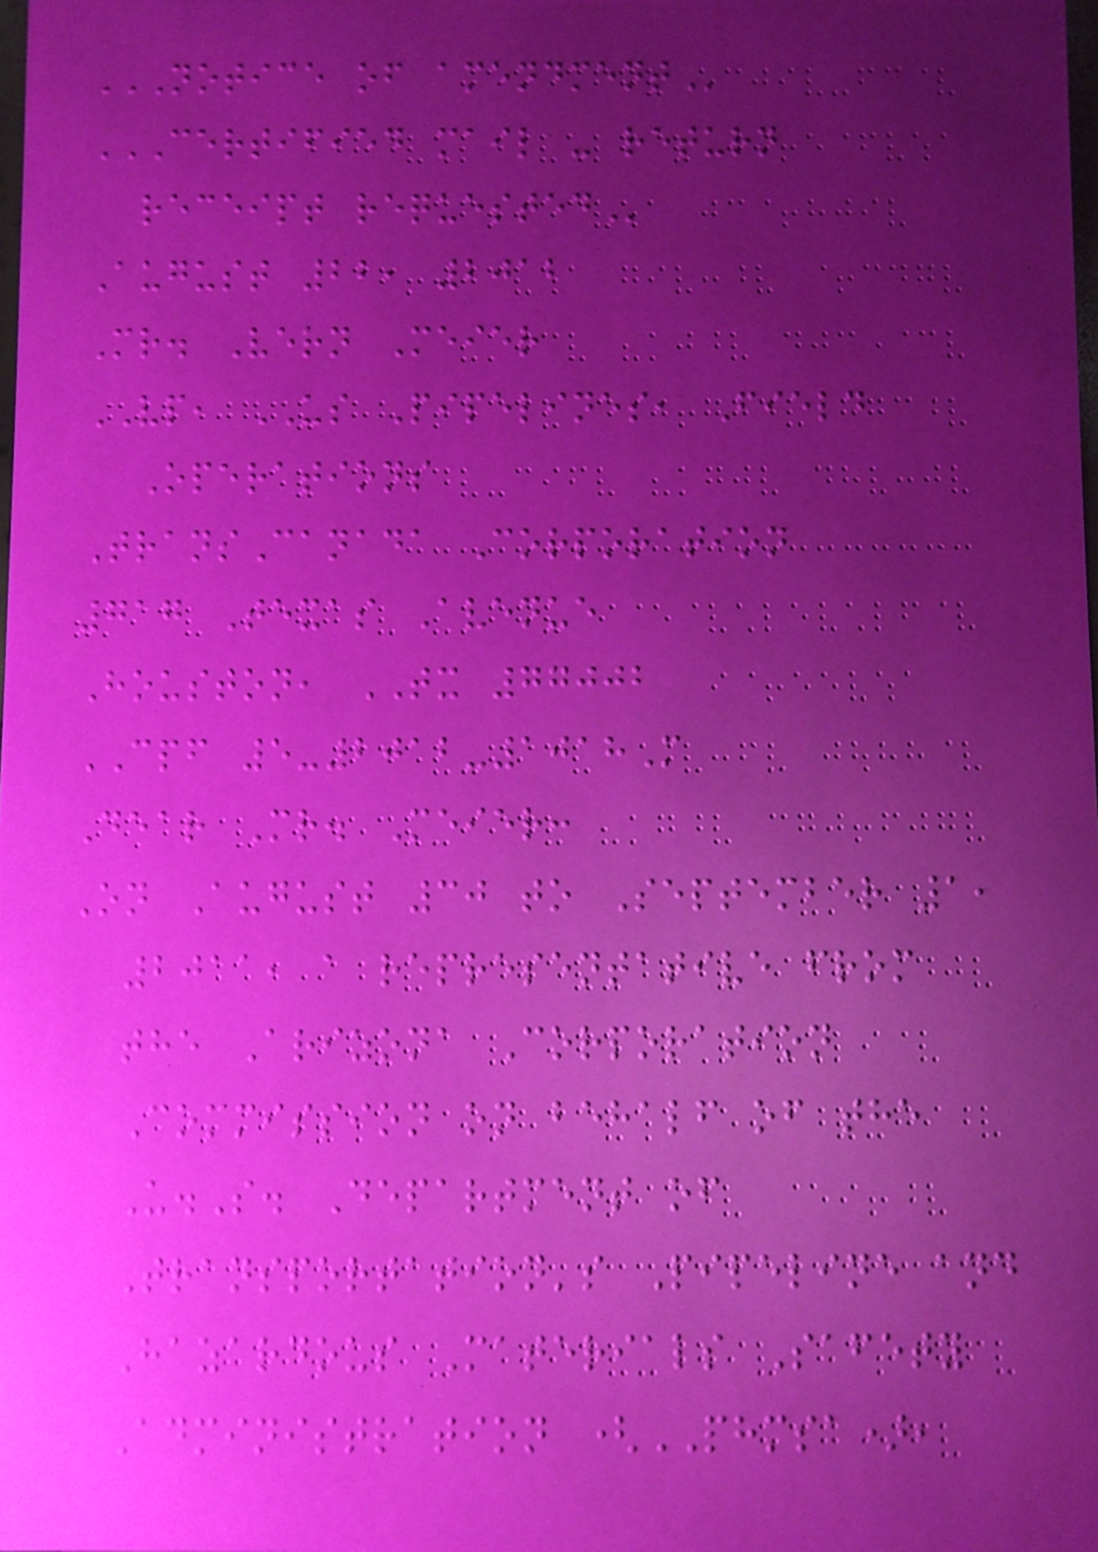NOTICE OF AMENDMENT
CERTIFIED MAIL - RETURN
RECEIPT REQUESTED
August 22, 2012
Mr. Vern Meier
VP, US Pipelines, Field
Operations
TransCanada Corporation
717 Texas Avenue
Houston, TX 77002
CPF 5-2012-1018M
Dear Mr. Meier:
On August 30 to September 1,
2011, a representative from
the Arizona Corporation
Commission on behalf of the
U.S. Department of
Transportation's Pipeline and
Hazardous Materials Safety
Administration (PHMSA),
